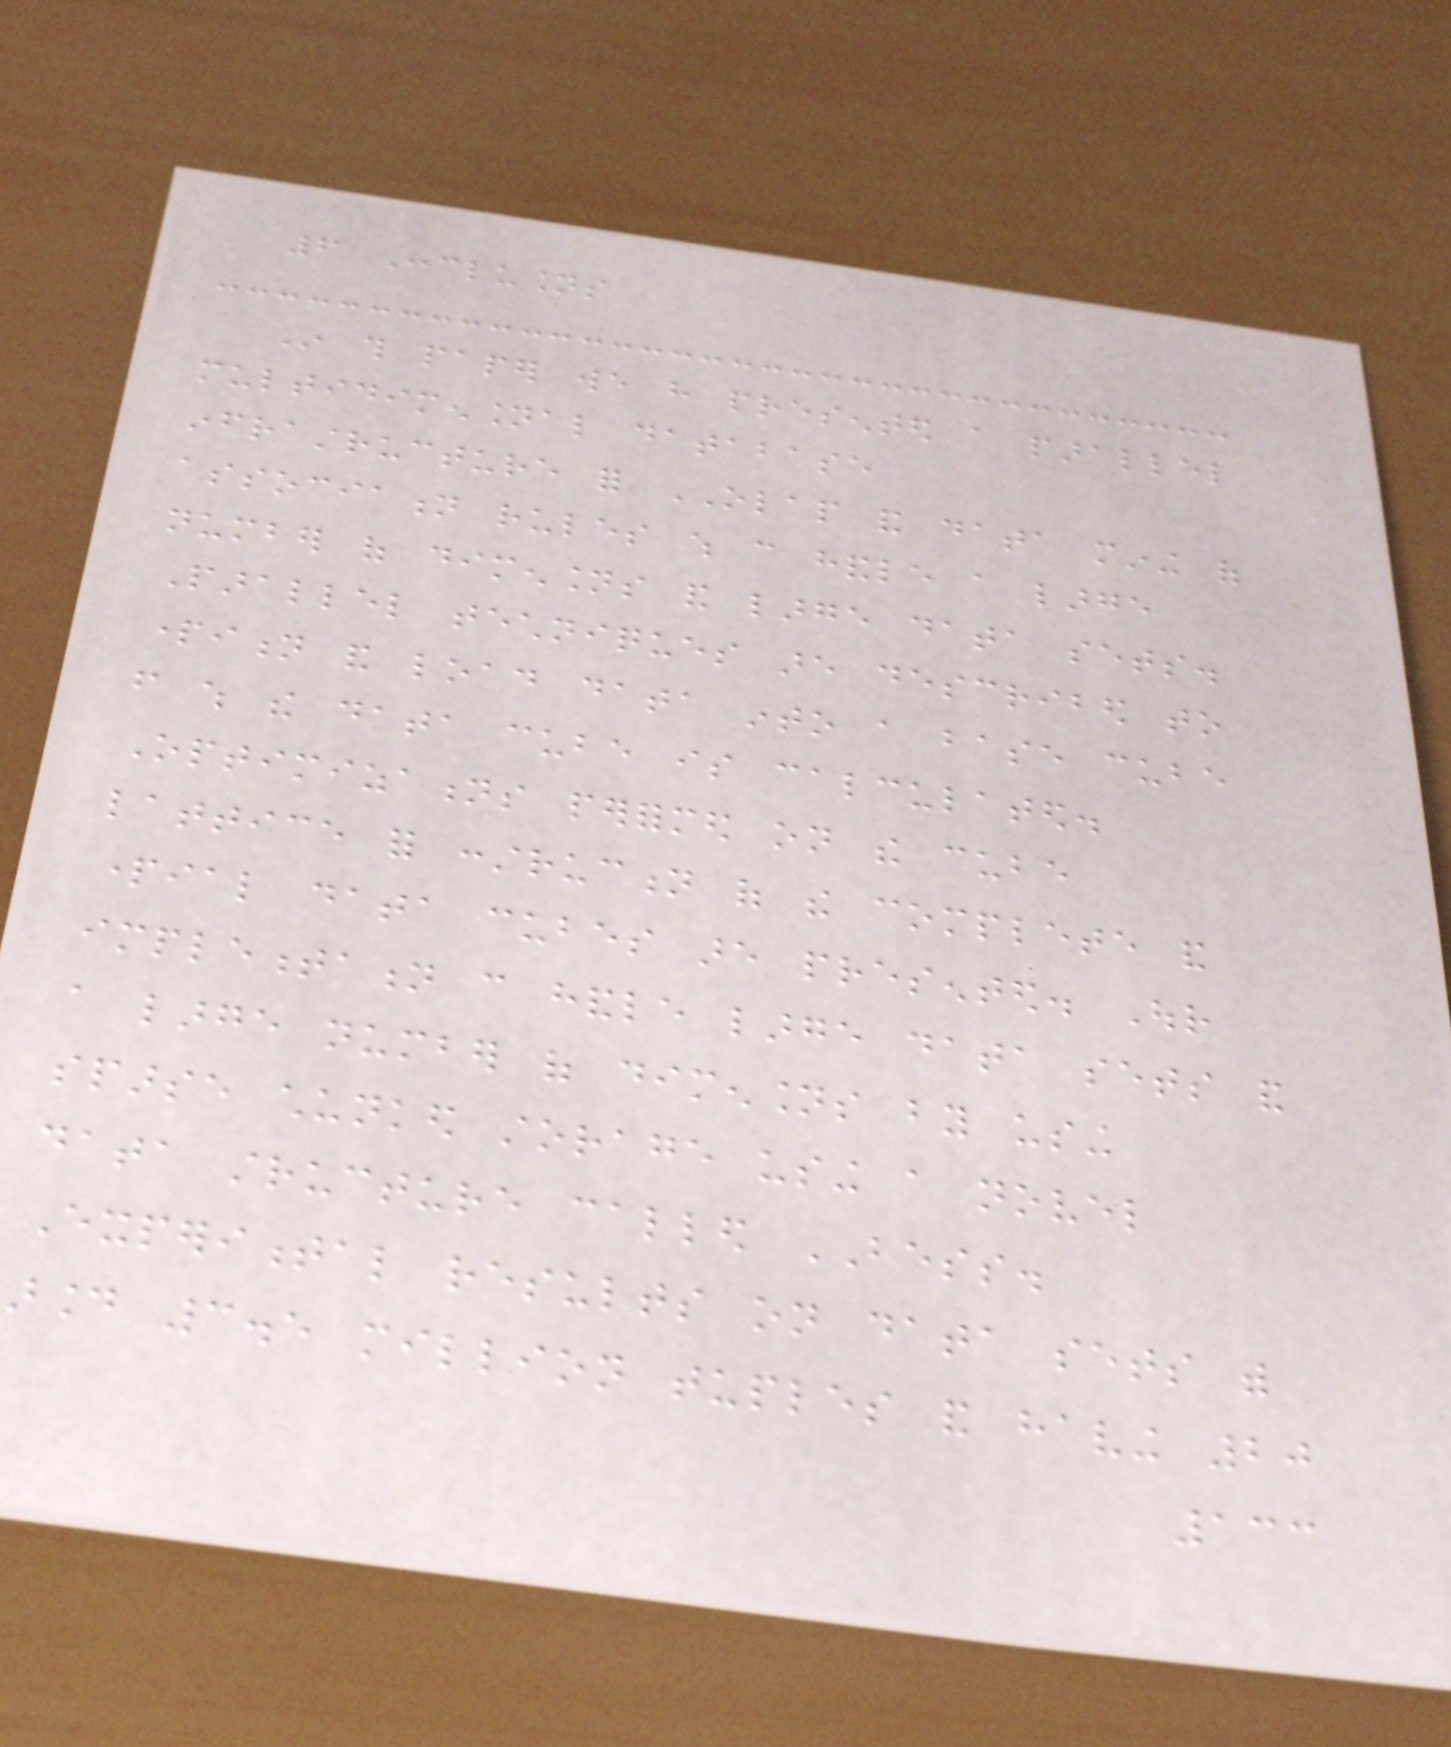6 Conclusions
In this paper we have presented a parallel
multidimensional database
infrastructure for OLAP and data mining of
association rules which can handle a large
number of dimensions and large data sets.
Parallel techniques are described to
partition and load data into a base cube
from which the data cube is calculated.
Optimizations performed on the cube
lattice for construction of the complete and
partial data cubes are presented. Our
implementation can handle large data sets and
a large number of dimensions by using
sparse chunked storage using a novel
data structure called BESS.
Experimental results on data sets with
around 3.5 million tuples and having 20
133
